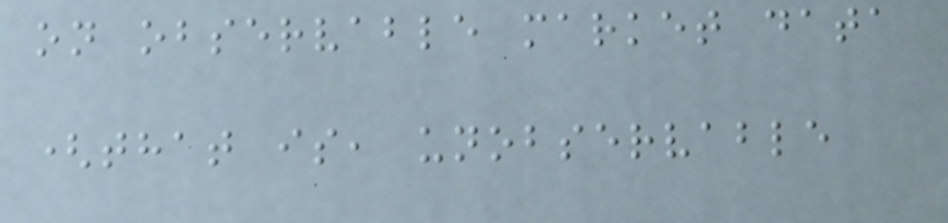on observable market data
(that is, unobservable
